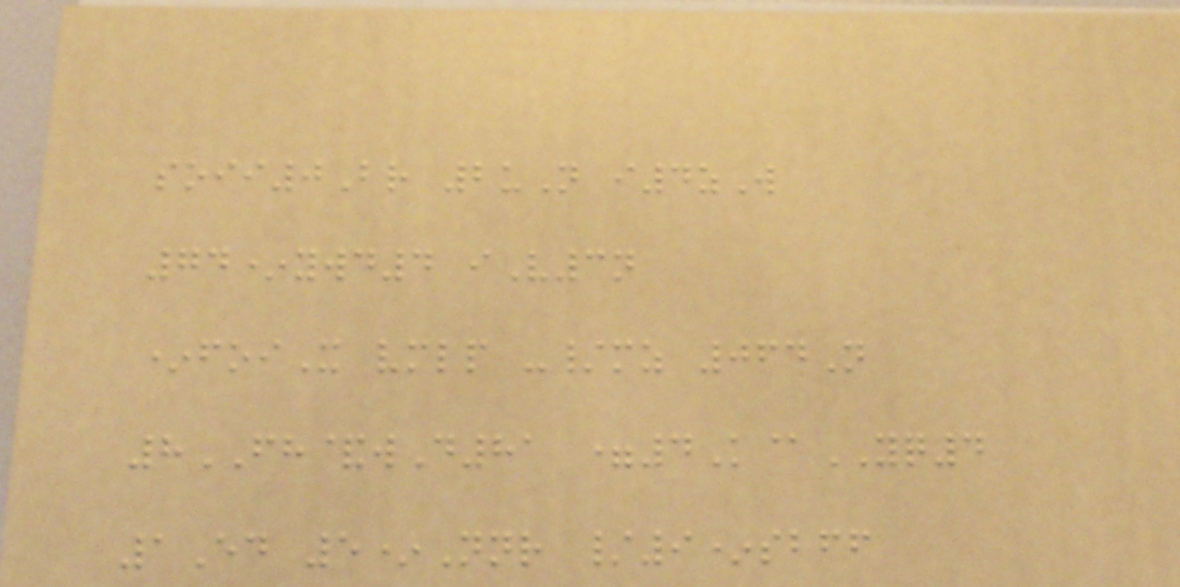soii0Br 2uN i4zW
74*ywd4 iV3n
*foiX vmlp -/mz 064N
8FH&wD81 =4K@YQ4
1Ed 5*Nnr /9*sbff
